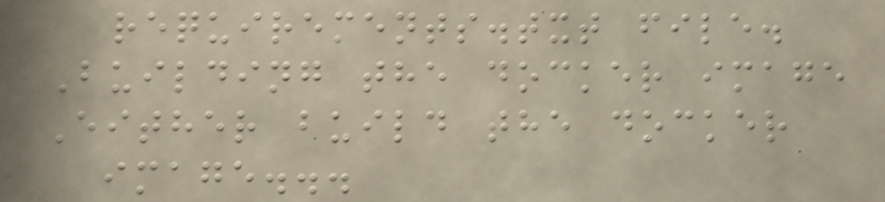requirements.txt file.
Building the docker image
Either build the docker
image...
